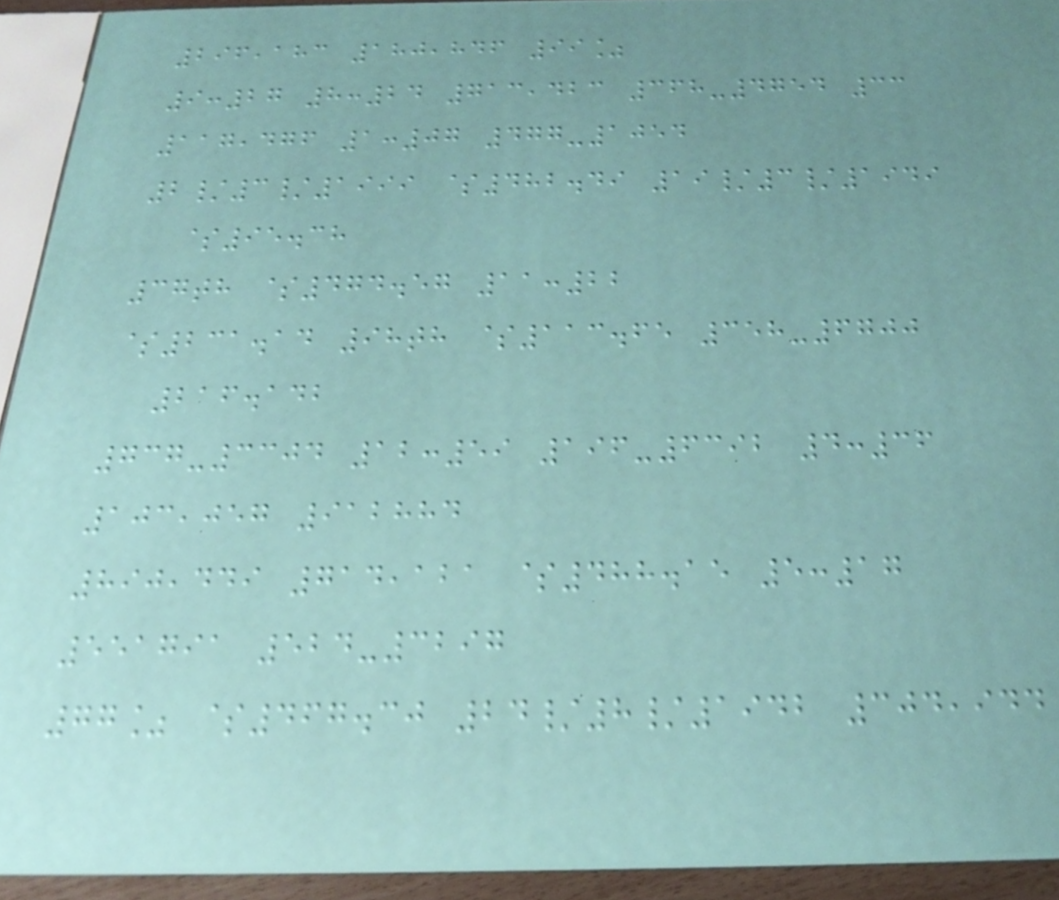296,183 180,846 99%
9:27 8:24 713,423 368-4754 33
117,476 1:07 477-1054
2/3/1999 $482.49 19/3/1949
$95.38
37th $474.57 11:22
$231.14 98th $113.65 358-6700
216.142
737-3304 12:59 196-6392 4:36
103,057 912884
890,449 714,121 $488.15 5:17
551791 524-3297
77% $467.30 24/8/1942 304,944
